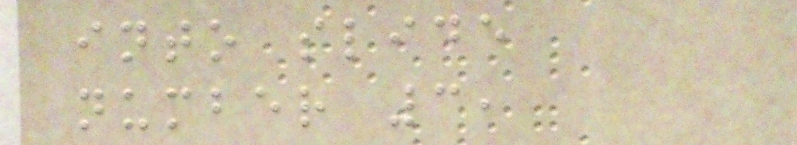into slide
number 3,
